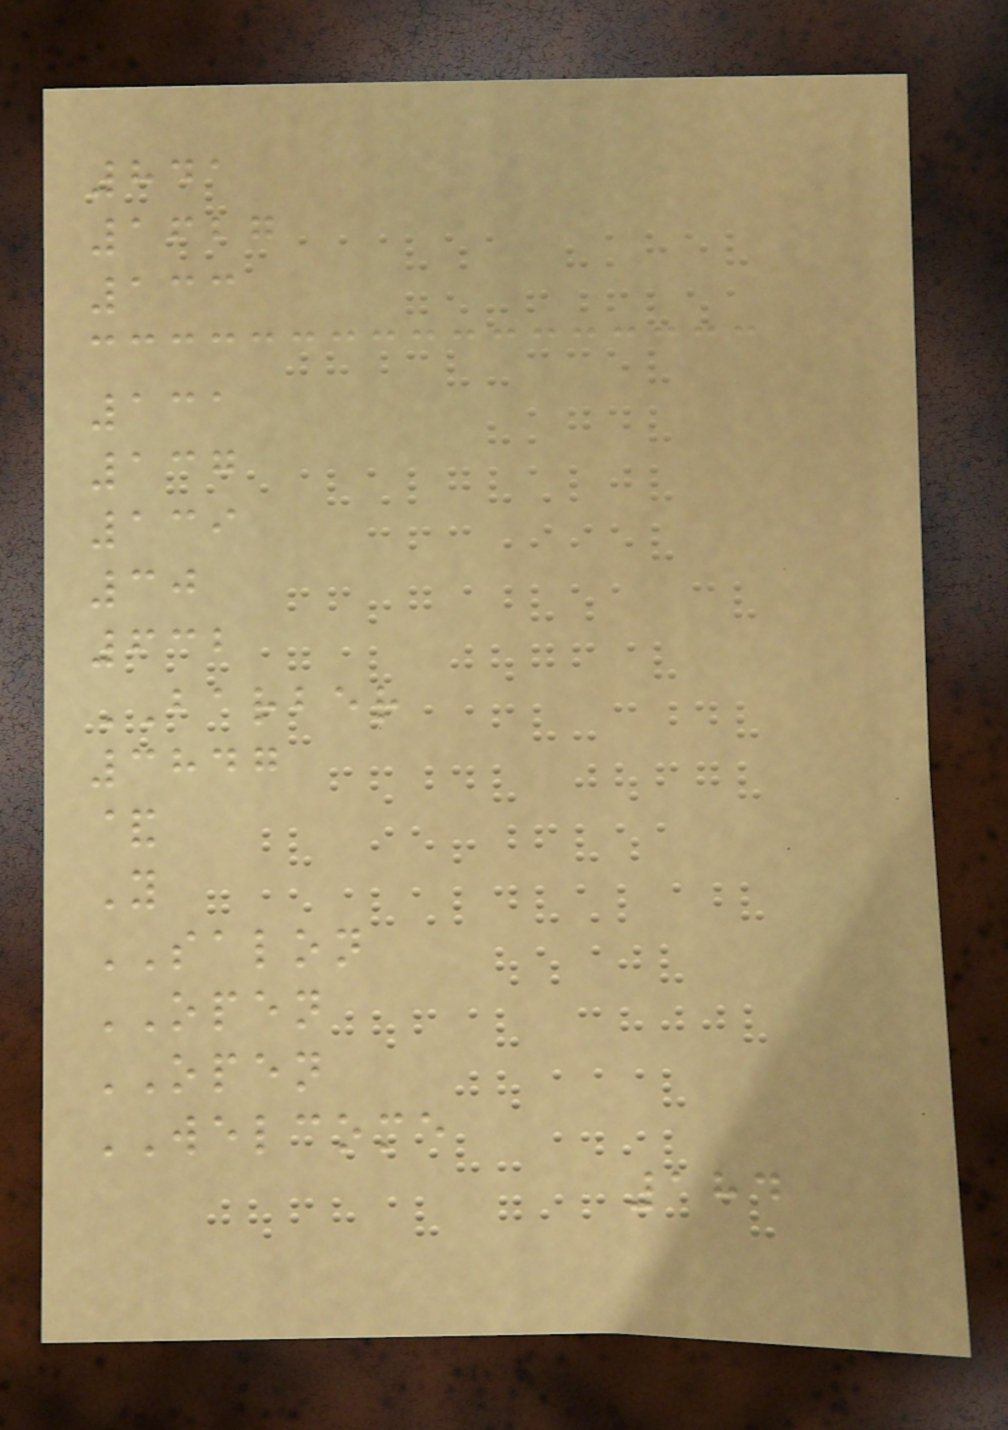841
1627
133
131
137
139
30
632
BARBER
3847
&
Y
SALON
OPEN
OPEN
WELCOME
184
